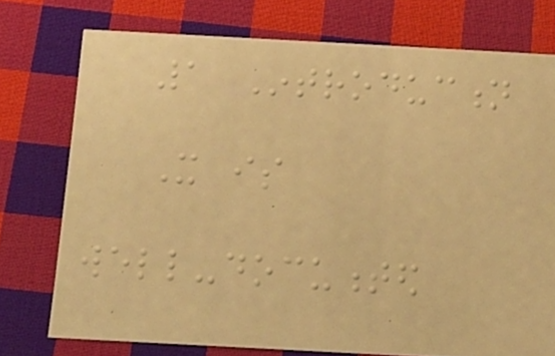1 Introduction
It is
well-documented
